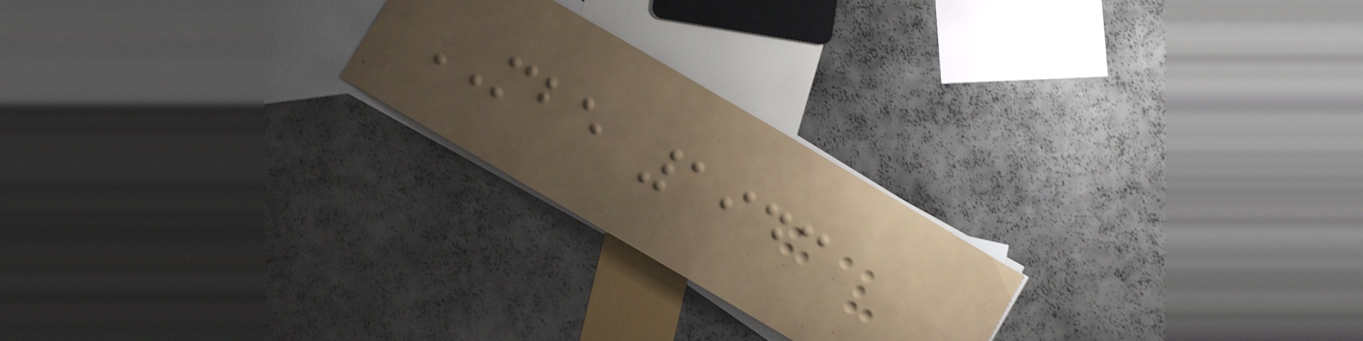MBE 1943
